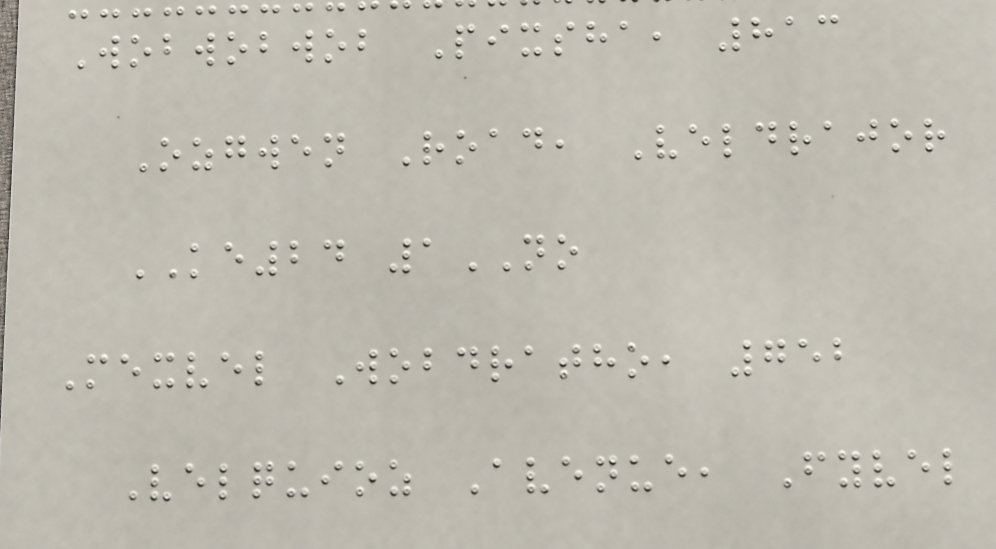Wobwobwob Pixsha, 813
Ozgwen Road, Veldrajor
KE24 1NO
Mexvel Wobdratho, 752
Velquioz Avenue, Fyvel
